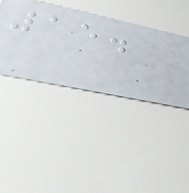15.
